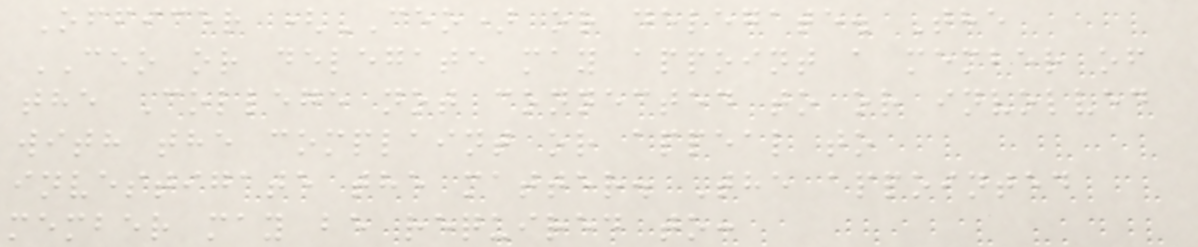Officer (CEO) or delegate. The
CEO or delegate may appoint a member of
the College not connected to or involved
with the complaint or appeal to
investigate the matter. The appointed
member may be required to:
